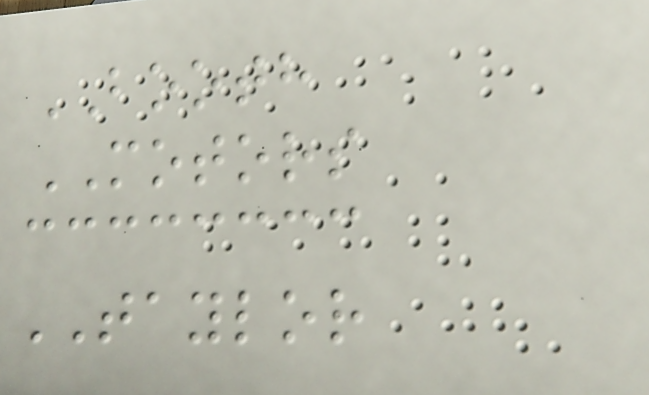BOOTH
MOTORS
TAYLOR
